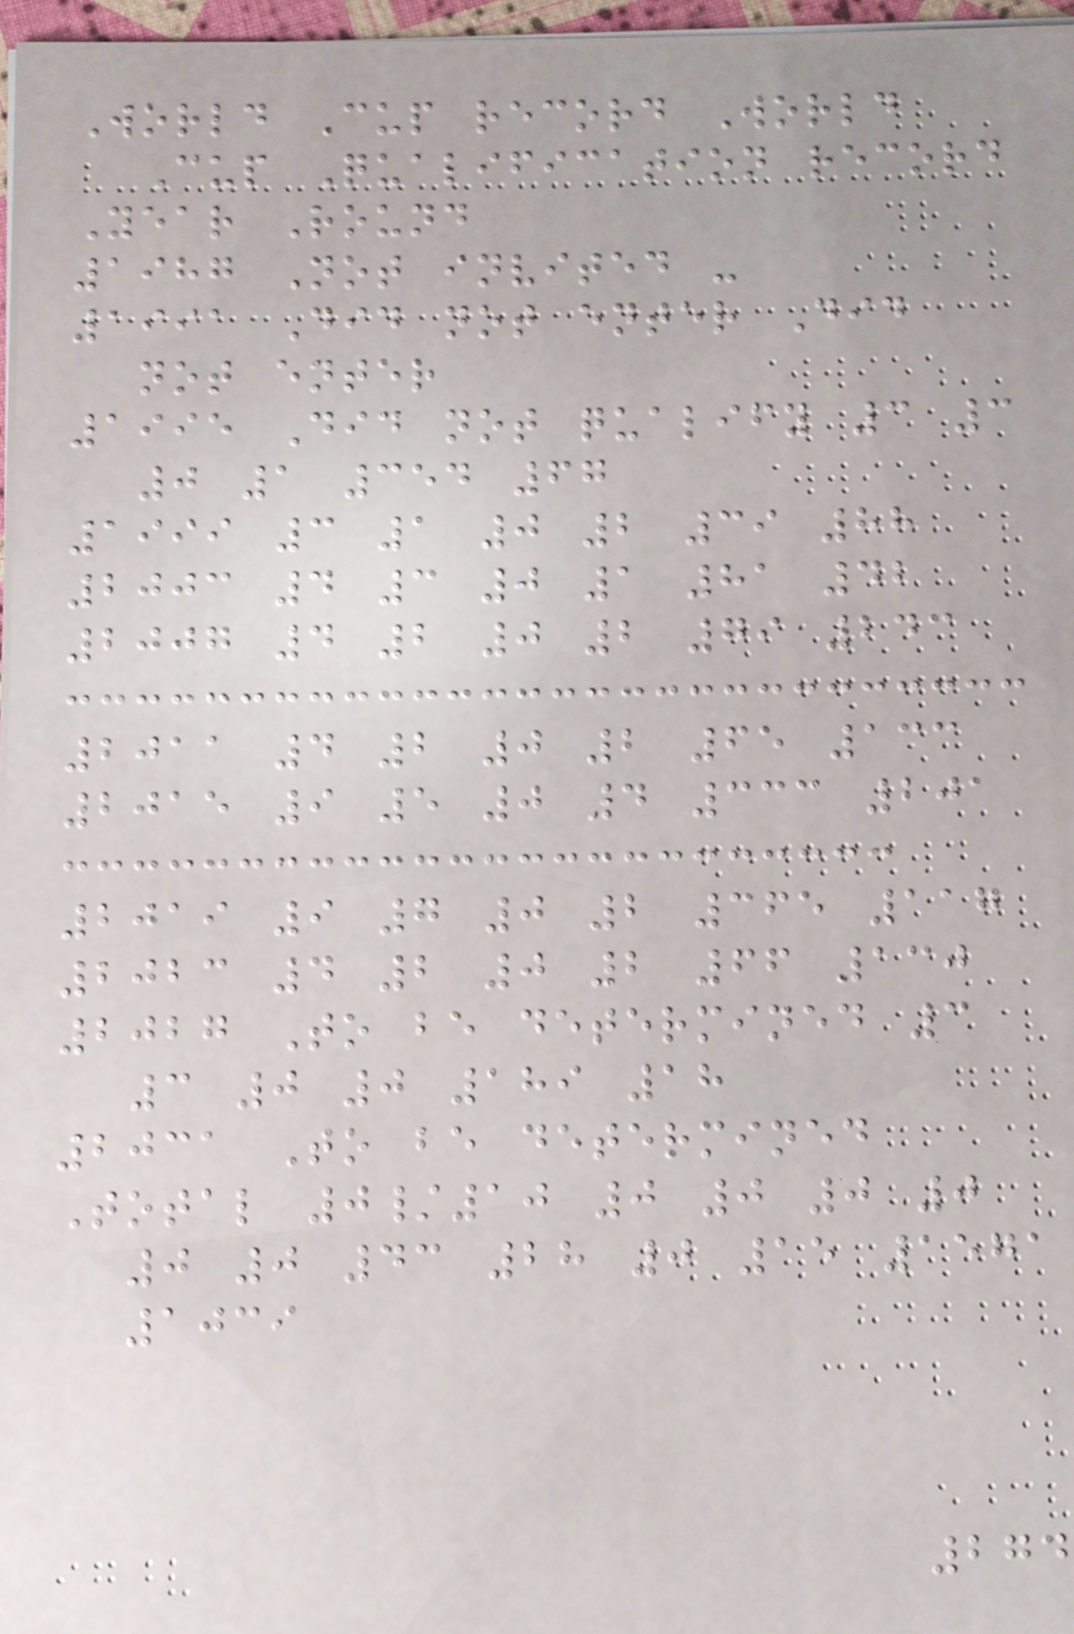World Cup record World
Cup Qualification record
Year Round
1987 Not invited -
1991 Did not enter Did
not enter
1995 Did not qualify 3 3
0 1 354 67
1999 3 1 0 2 39 88
2003 4 3 0 1 81 42
2007 4 2 0 2 79 243
2011 4 2 0 2 65 133
2015 9 5 0 4 333 201
2019 9 7 0 2 365 117
2023 4 2 0 2 66 130
2027 To be determined 3
3 0 0 189 18
2031 To be determined
Total 0/10 0 0 0 0
0 0 43 28 0 15 1571
1039
274
